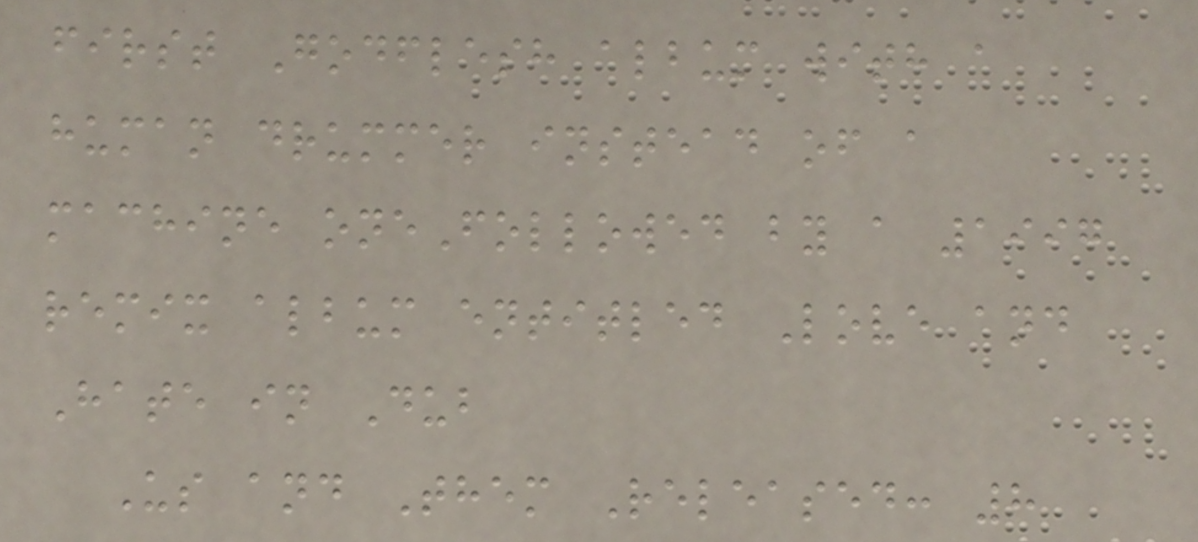first Godflesh album with a
human drummer instead of a
machine oneFollowed by a 1997
remix album entitled Love and
Hate in Dub
Us and Them Released: 8
